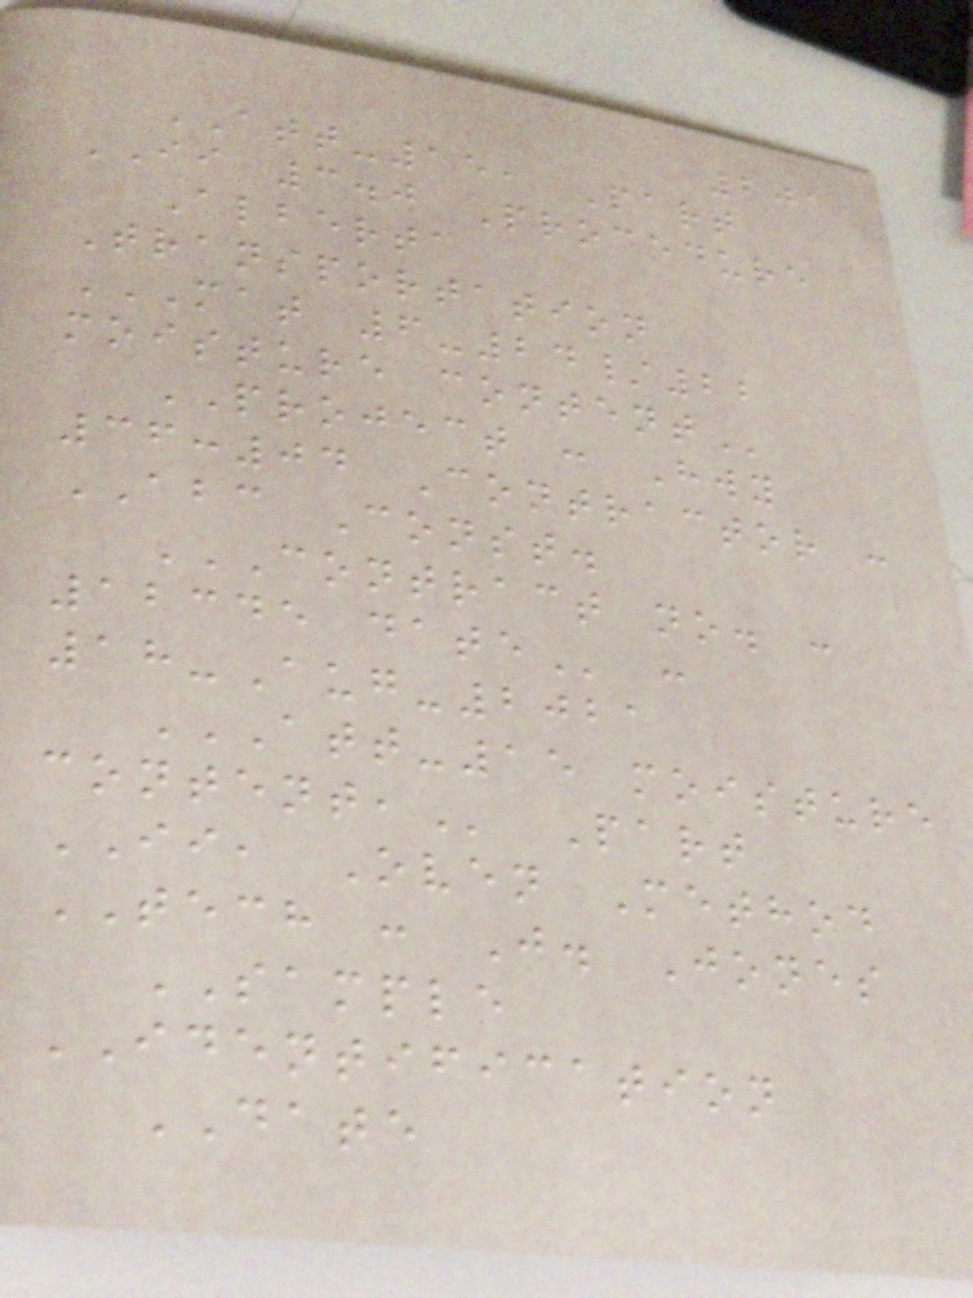201
ATT-15, Part
II 3.0 Procedure
Alberta
Transportation
MAT 6-24/22
MOISTURE CONTENT
PROJECT : Hwy
36:04 Contractor :
ABC Const.
CONTRACT NO. :
12345 DATE :
18-Aug-2021
ATT-15 MOISTURE
CONTENT, Part
II, Oven Method
TECH : J. Jones
SAMPLE
IDENTIFICATION
DATE
